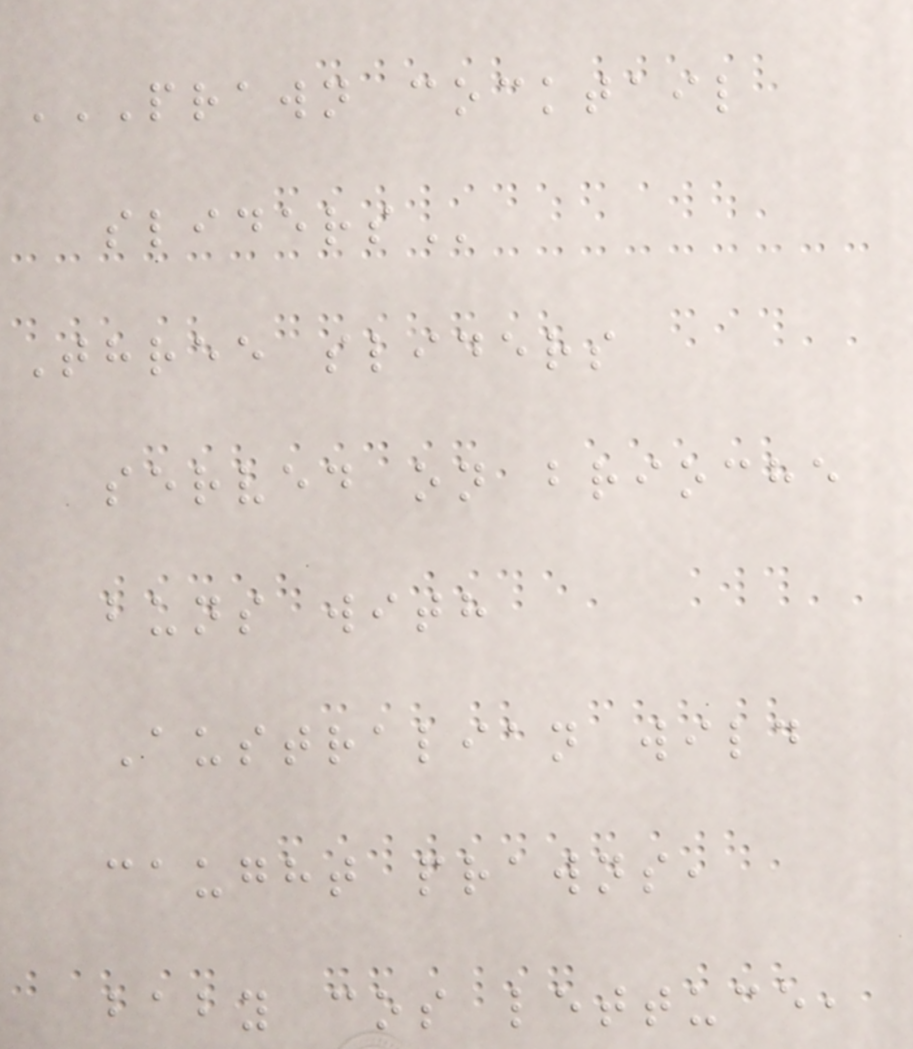PRAWN COCKTAIL
SLIDERS
Three sliders
served on brioche
buns with
Australian wild
caught prawns,
baby cos lettuce,
